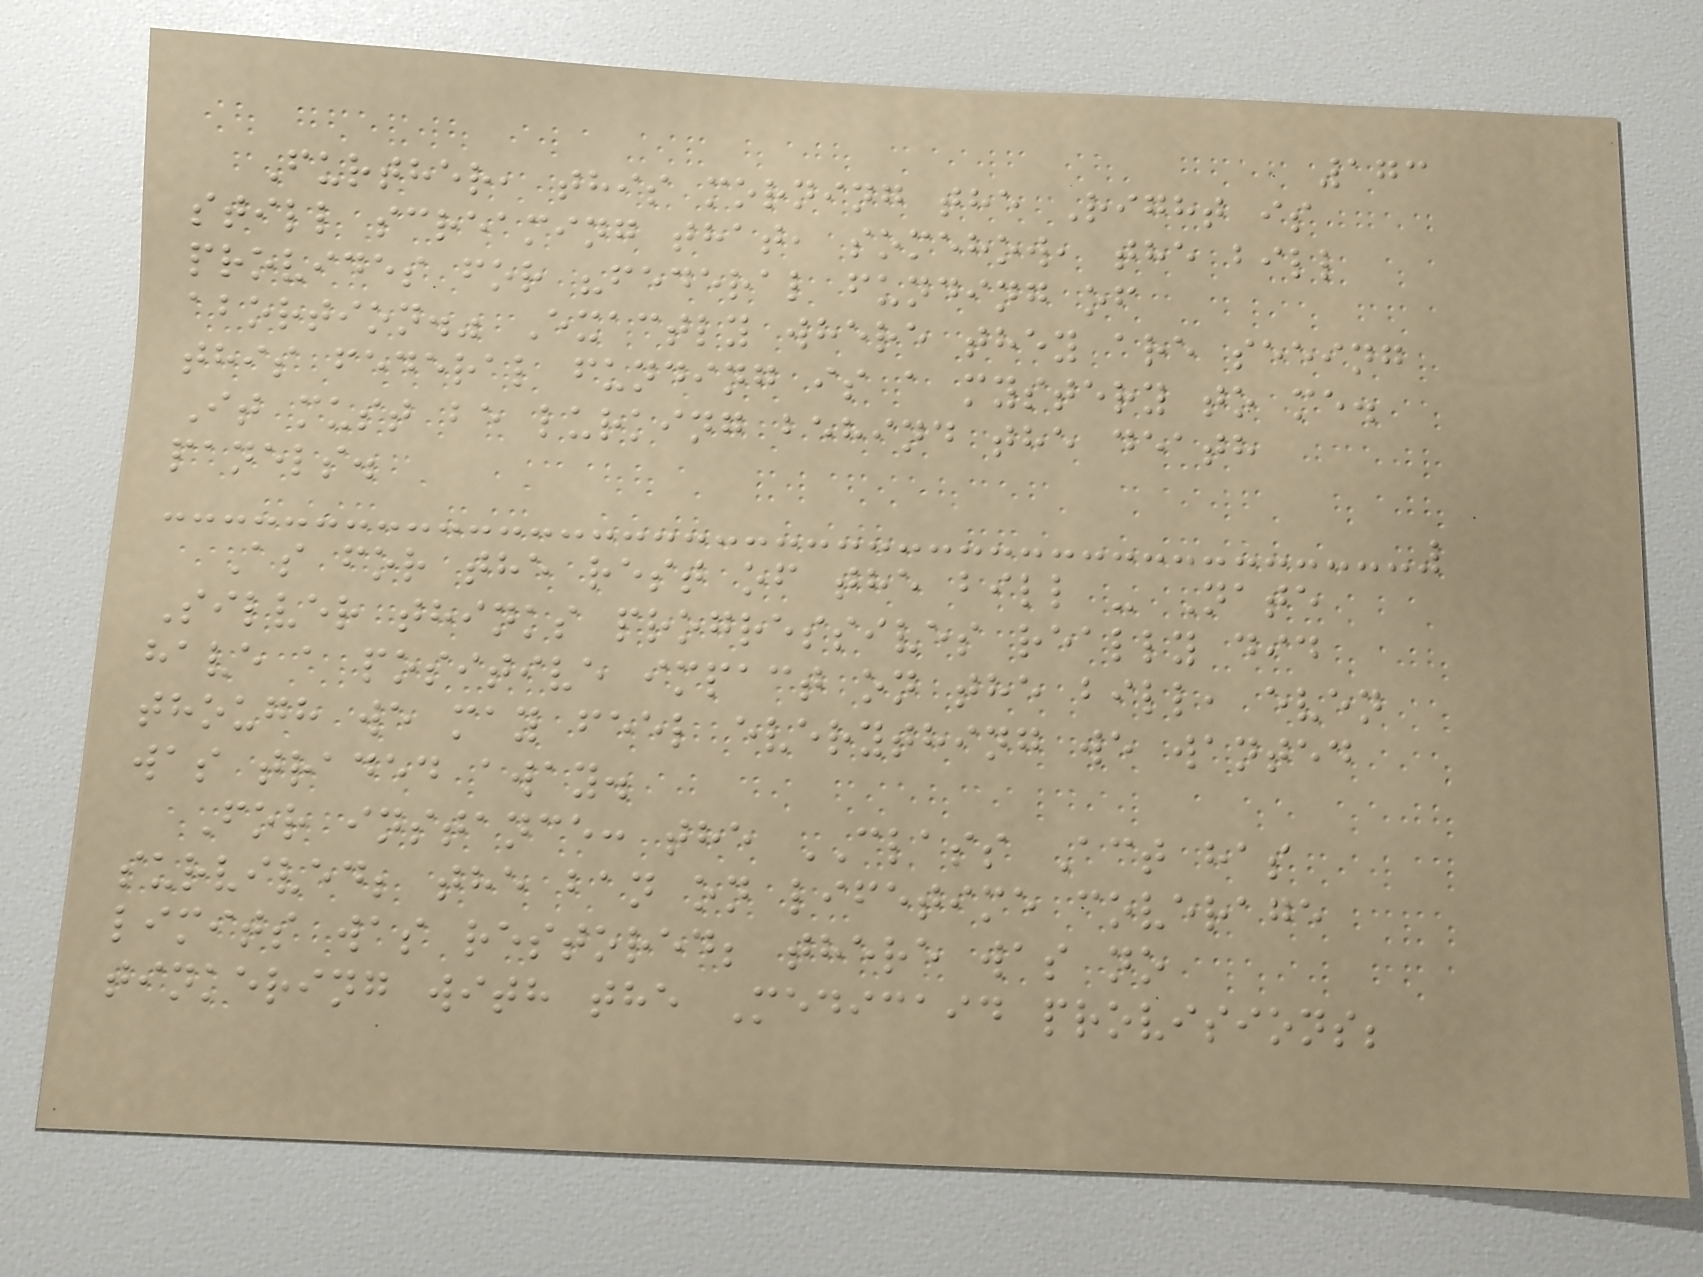173
Further, this morning the Right is
still screaming that, somehow, the bill
provides for "federal funding of
abortion." Exactly where they are seeing
this federal funding is a mystery to me.
It must be lurking behind the death
panels.
As for the rest of the bill - Nate
Silver thinks progressives really did
have a positive impact on the bill, even
though we may feel everything we wanted
was traded away.
For instance: the CLASS Act has
survived; the ban on lifetime coverage
limits was restored; there was no
tinkering with the Medicaid provisions;
